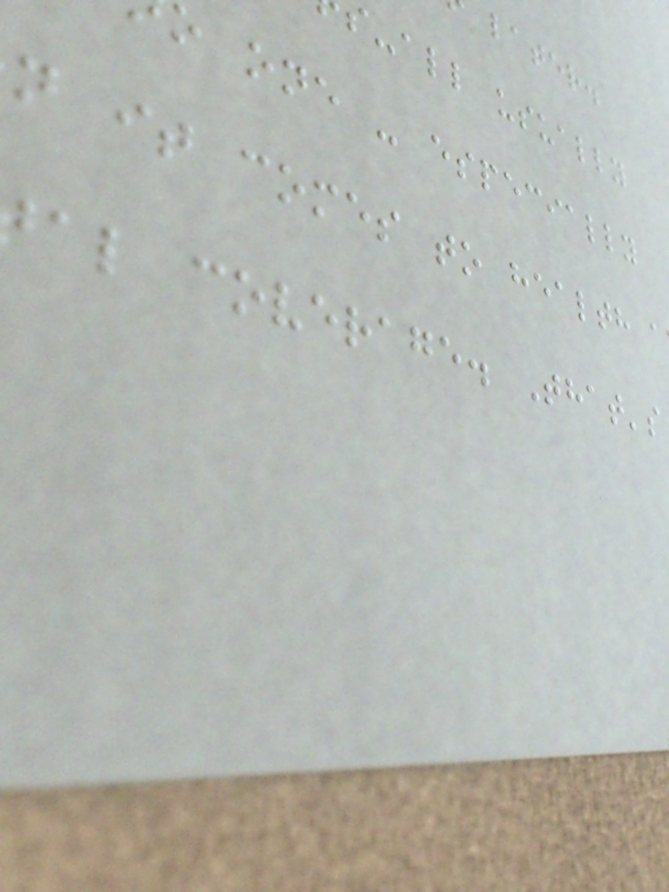-all usually
o one - especially
n it comes to health a
al coverage. That's
